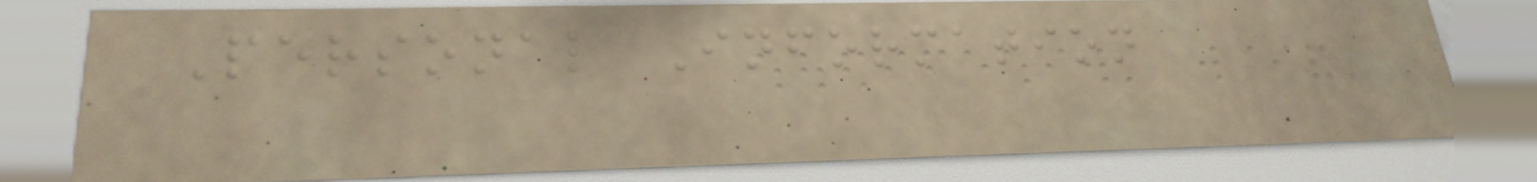Personal Information
